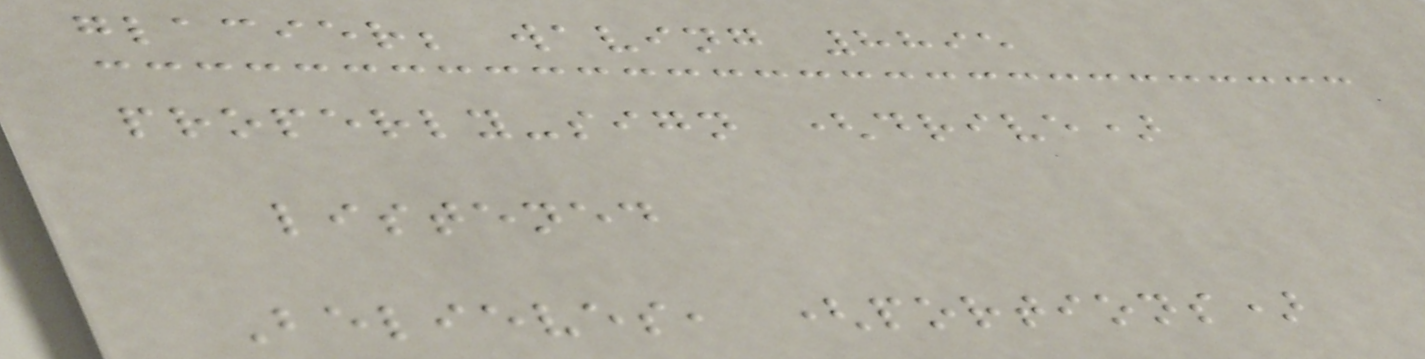glacier; waving 8895
properly-sign (drive)
listened
Believes, (portions)
